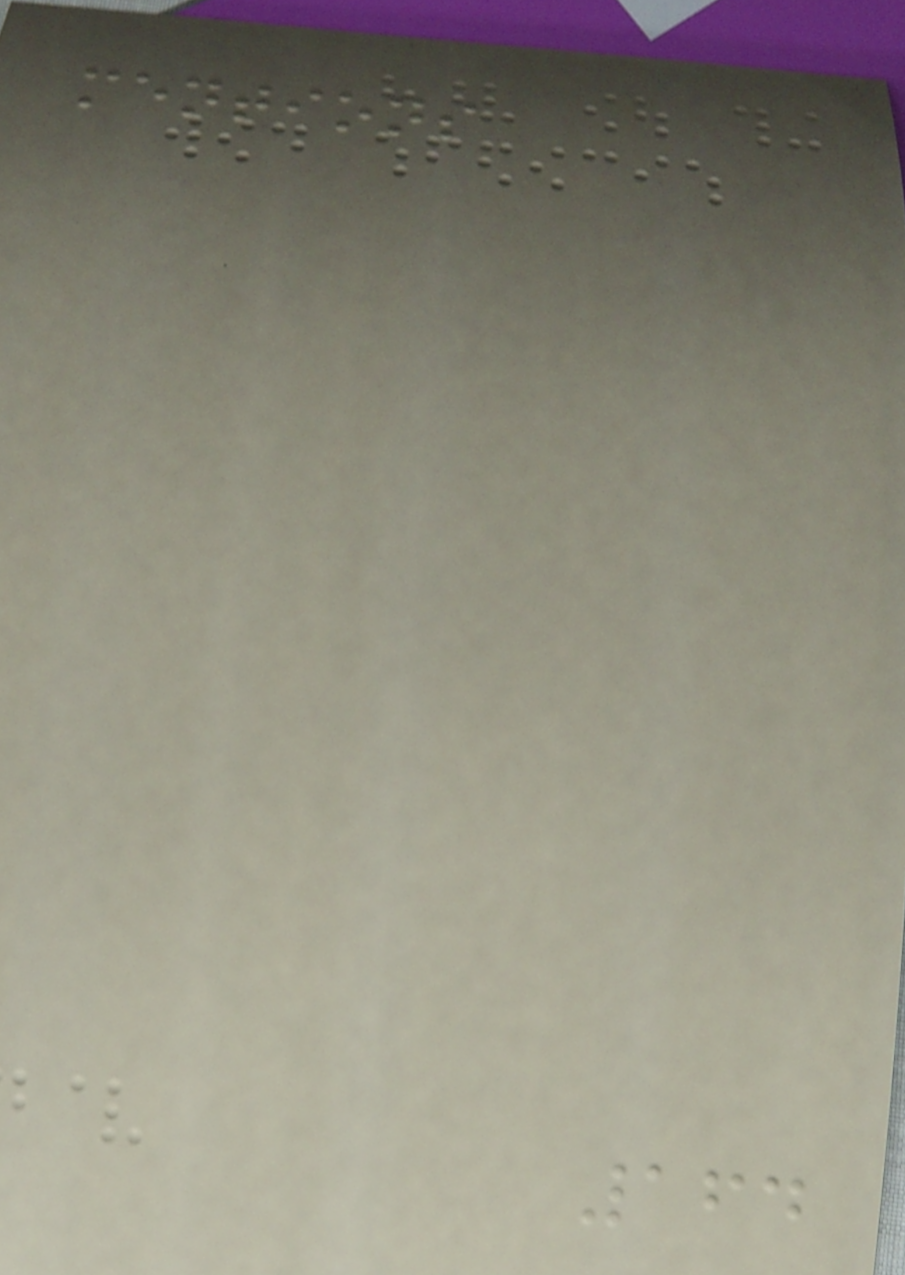mentions
164
